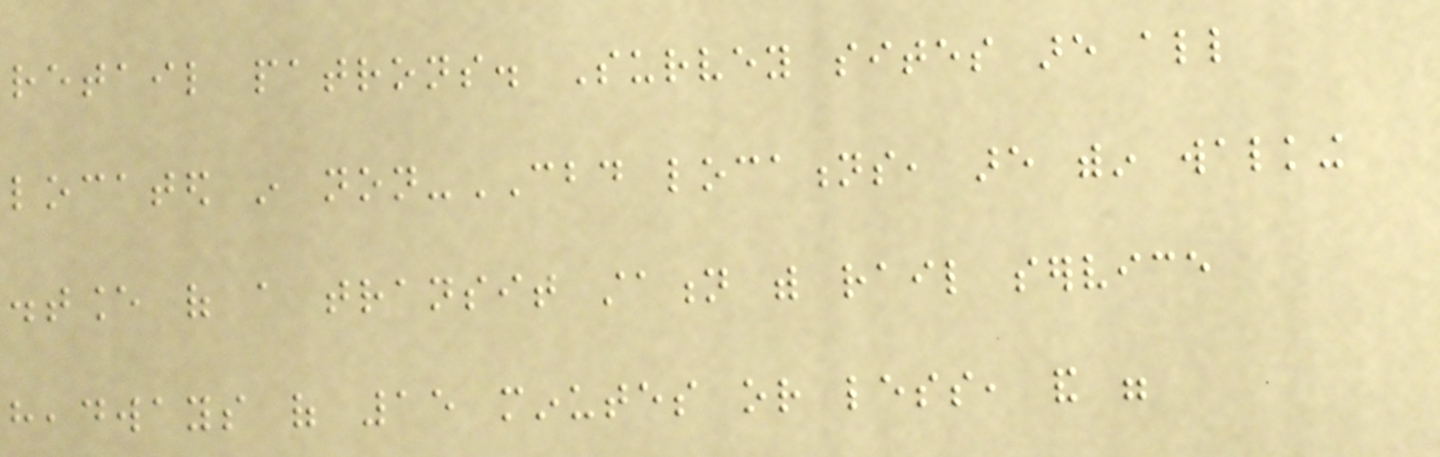retail patrons. Survey sites are all
located in non-CBD locations, are within walking
distance of a transit station with rail service
headways of 15 minutes or less, and were
